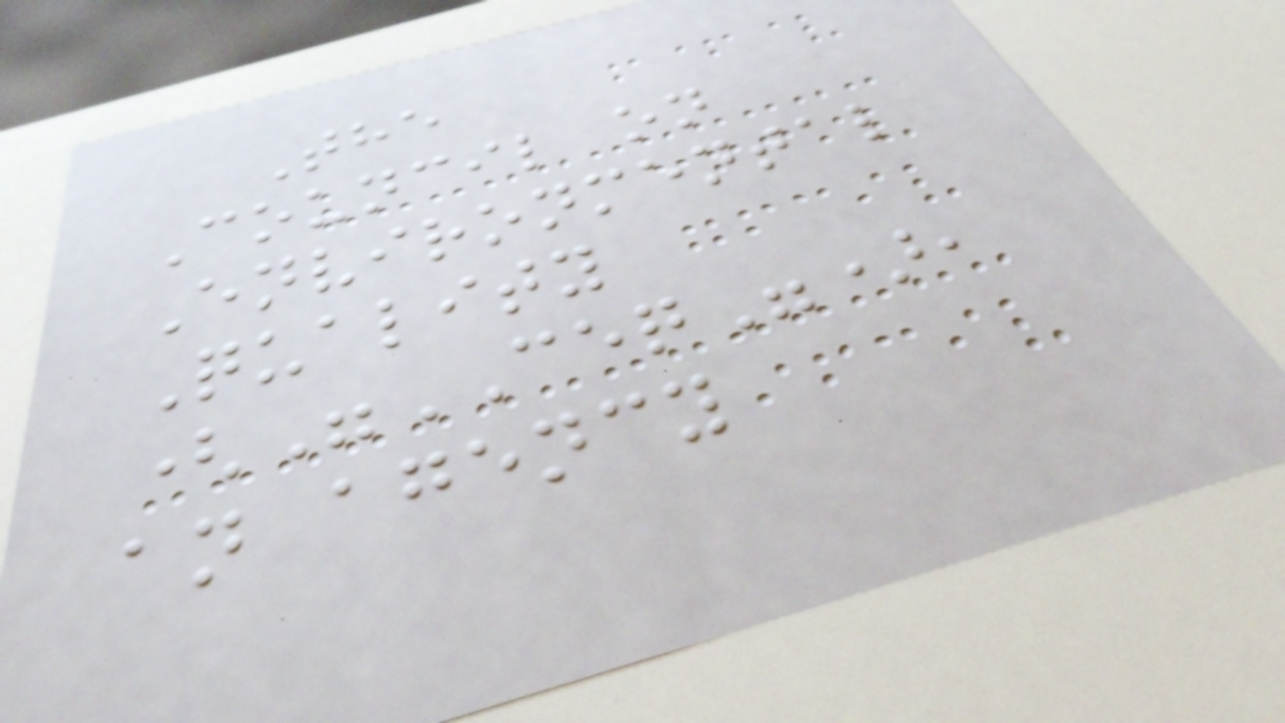The
Council on
Environmental
Quality
("CEQ"),
an agency
